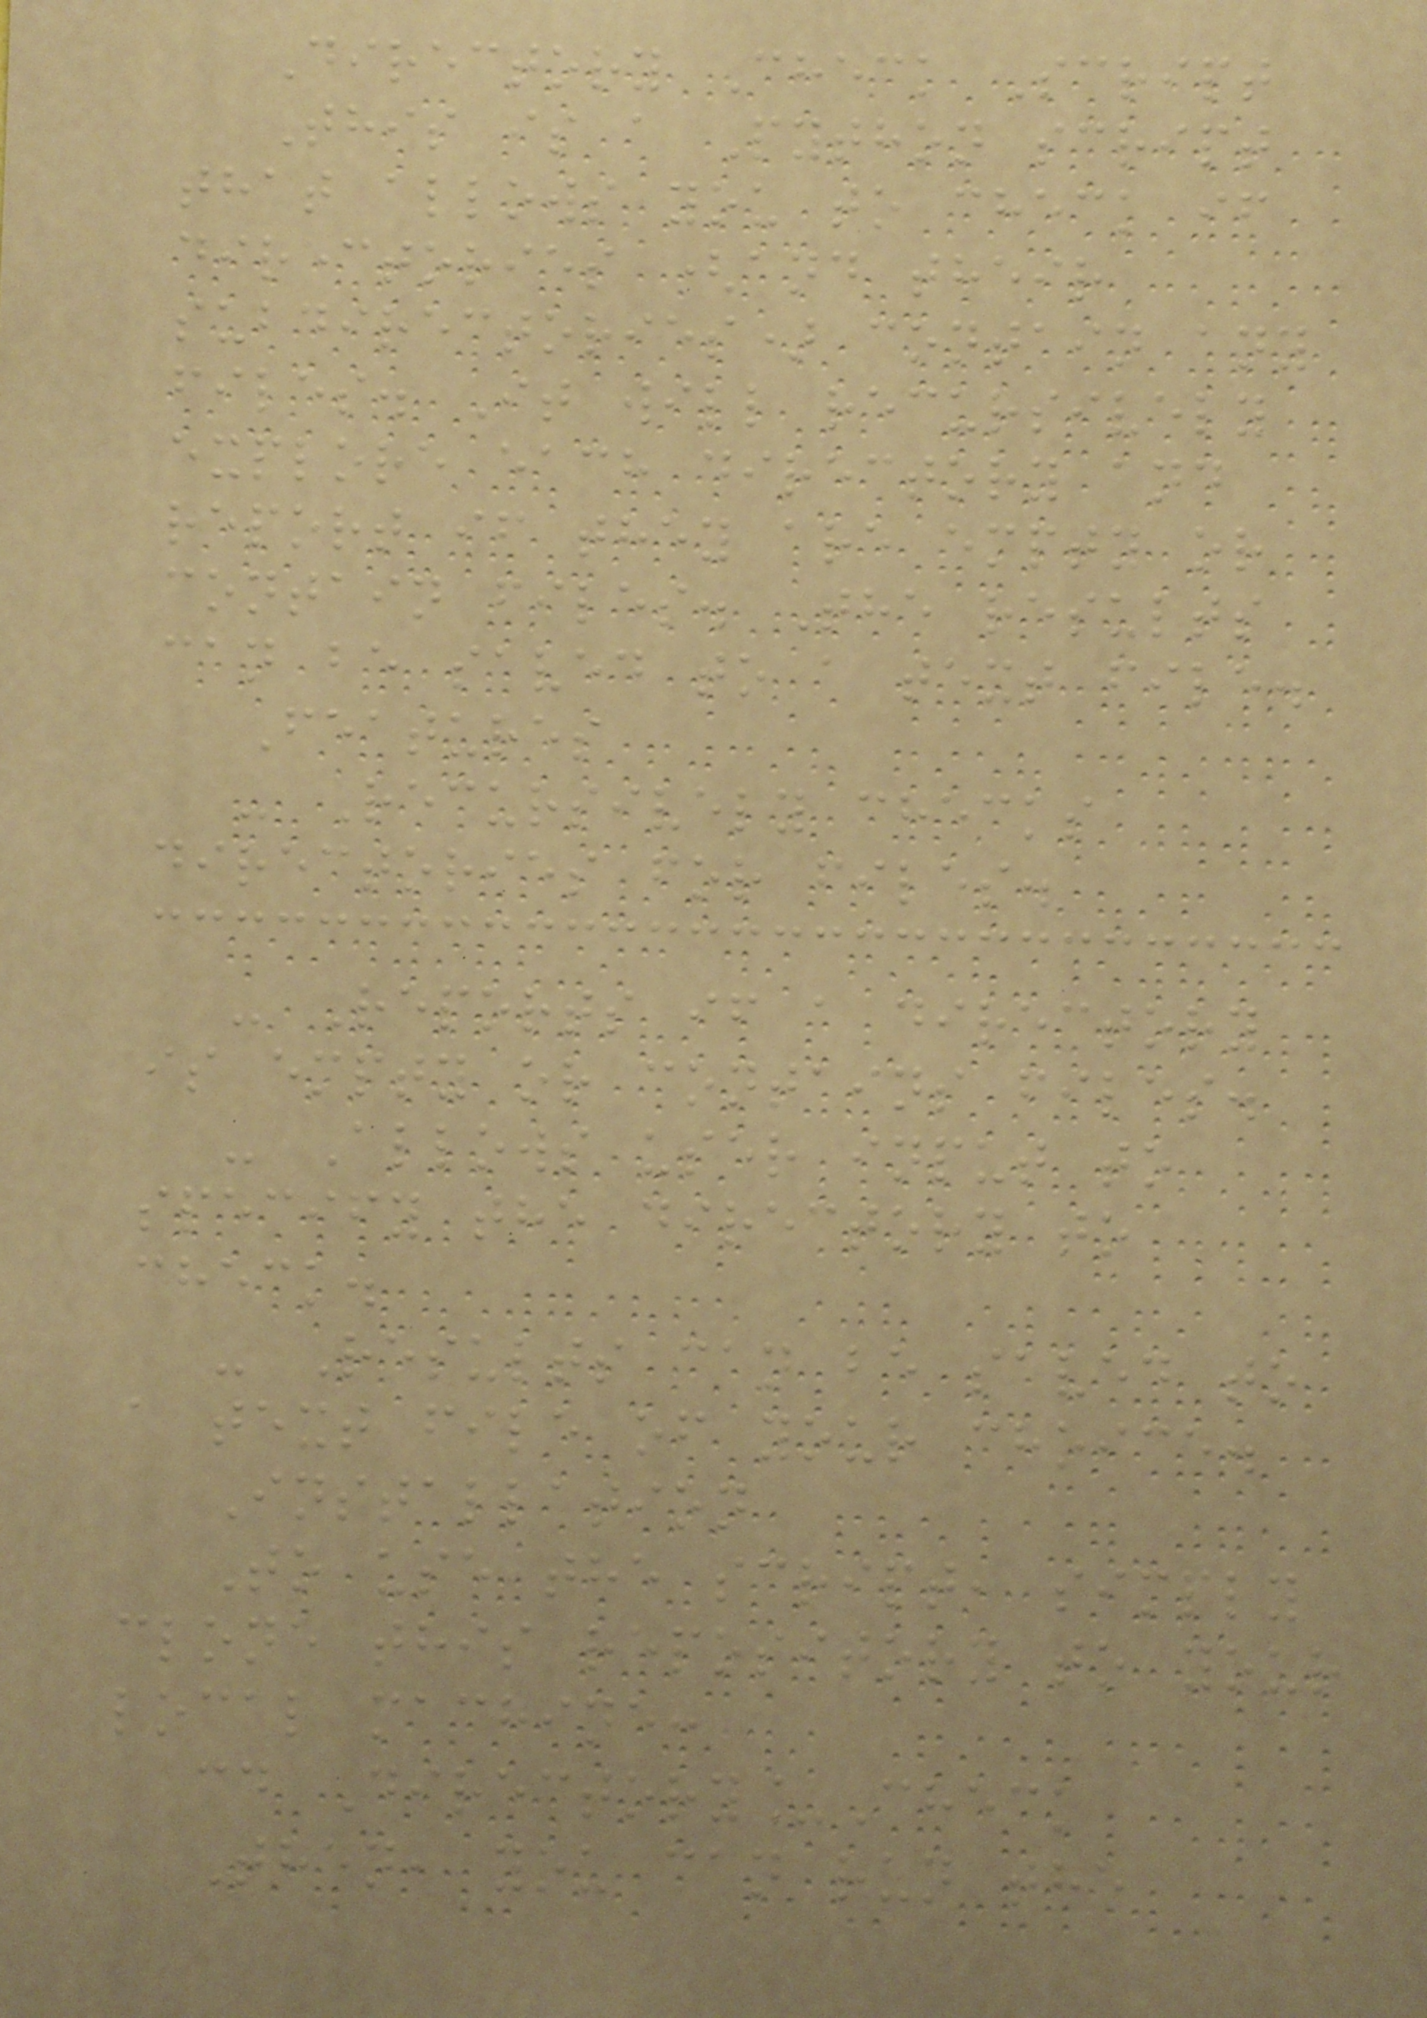Directory Check Script
This is a Python script
that allows you to check if
directories (and their
subdirectories) contain any
files. It will recursively
explore each directory and
report if they are empty or
contain files. The results
can be saved to a text file.
Features
- Recursively checks
directories for files.
- Reports if a directory
is empty or contains files.
- Allows user input to
specify the directory to
check.
- Results can be saved to
a text file of your choice.
Installation
To use the script, simply
clone this repository to your
local machine:
cd Directory_Check
Then, you can run the
